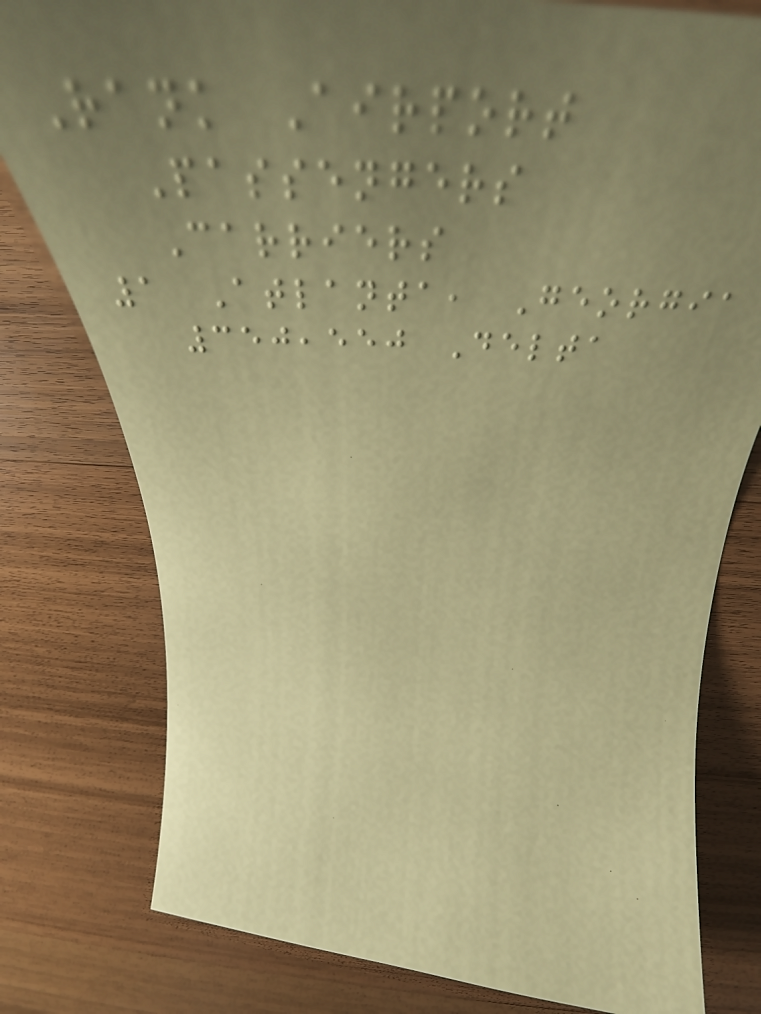Rank Airport
Passengers
Carriers
1 Atlanta, Georgia
350,550 Delta
